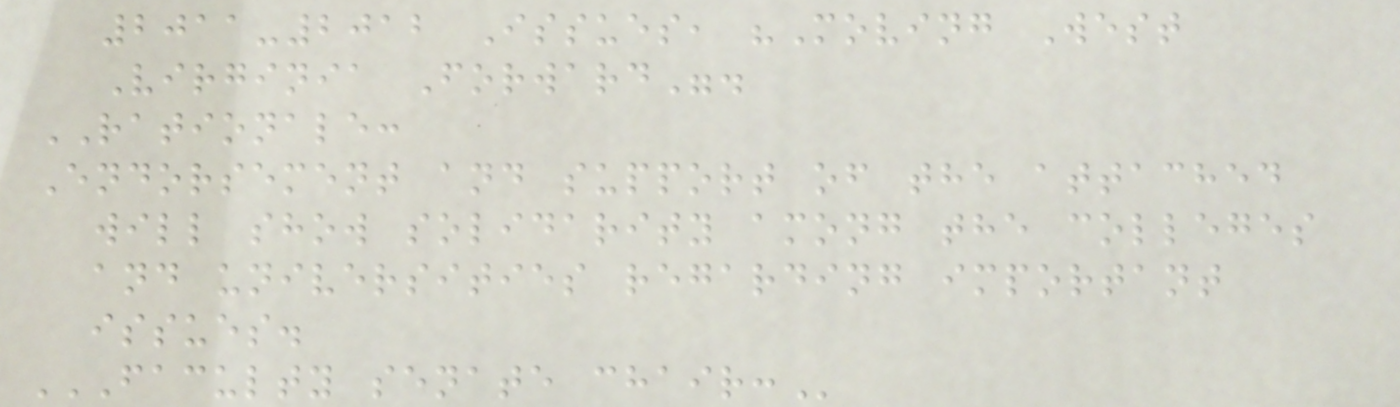2011-2012 Issues, "Moving West
Virginia Forward".
RATIONALE:
Endorsement and support of the attached
will show solidarity among the colleges
and universities regarding important
issues.
FACULTY SENATE CHAIR:
